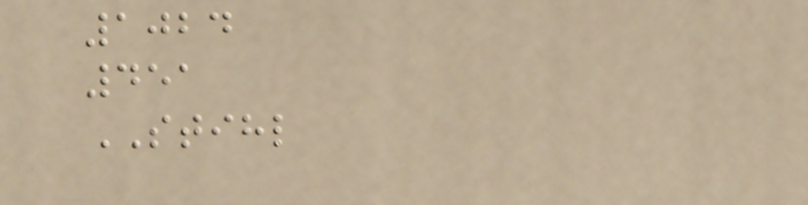1024
451
STIHL
